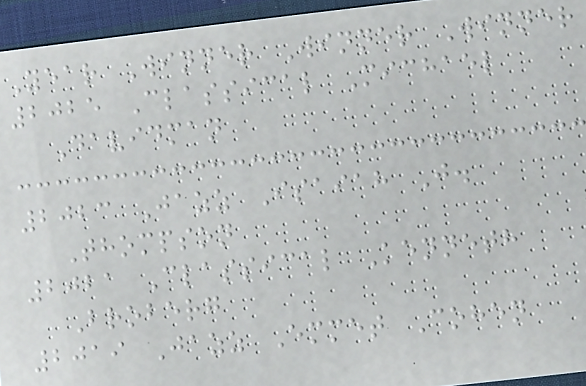Year Winner Winner Winner
2025 Classical Michael
Davidman
2023 Jazz Isaiah J.
Thompson
2021 Classical Kenneth
Broberg
2019 Jazz Emmet Cohen
